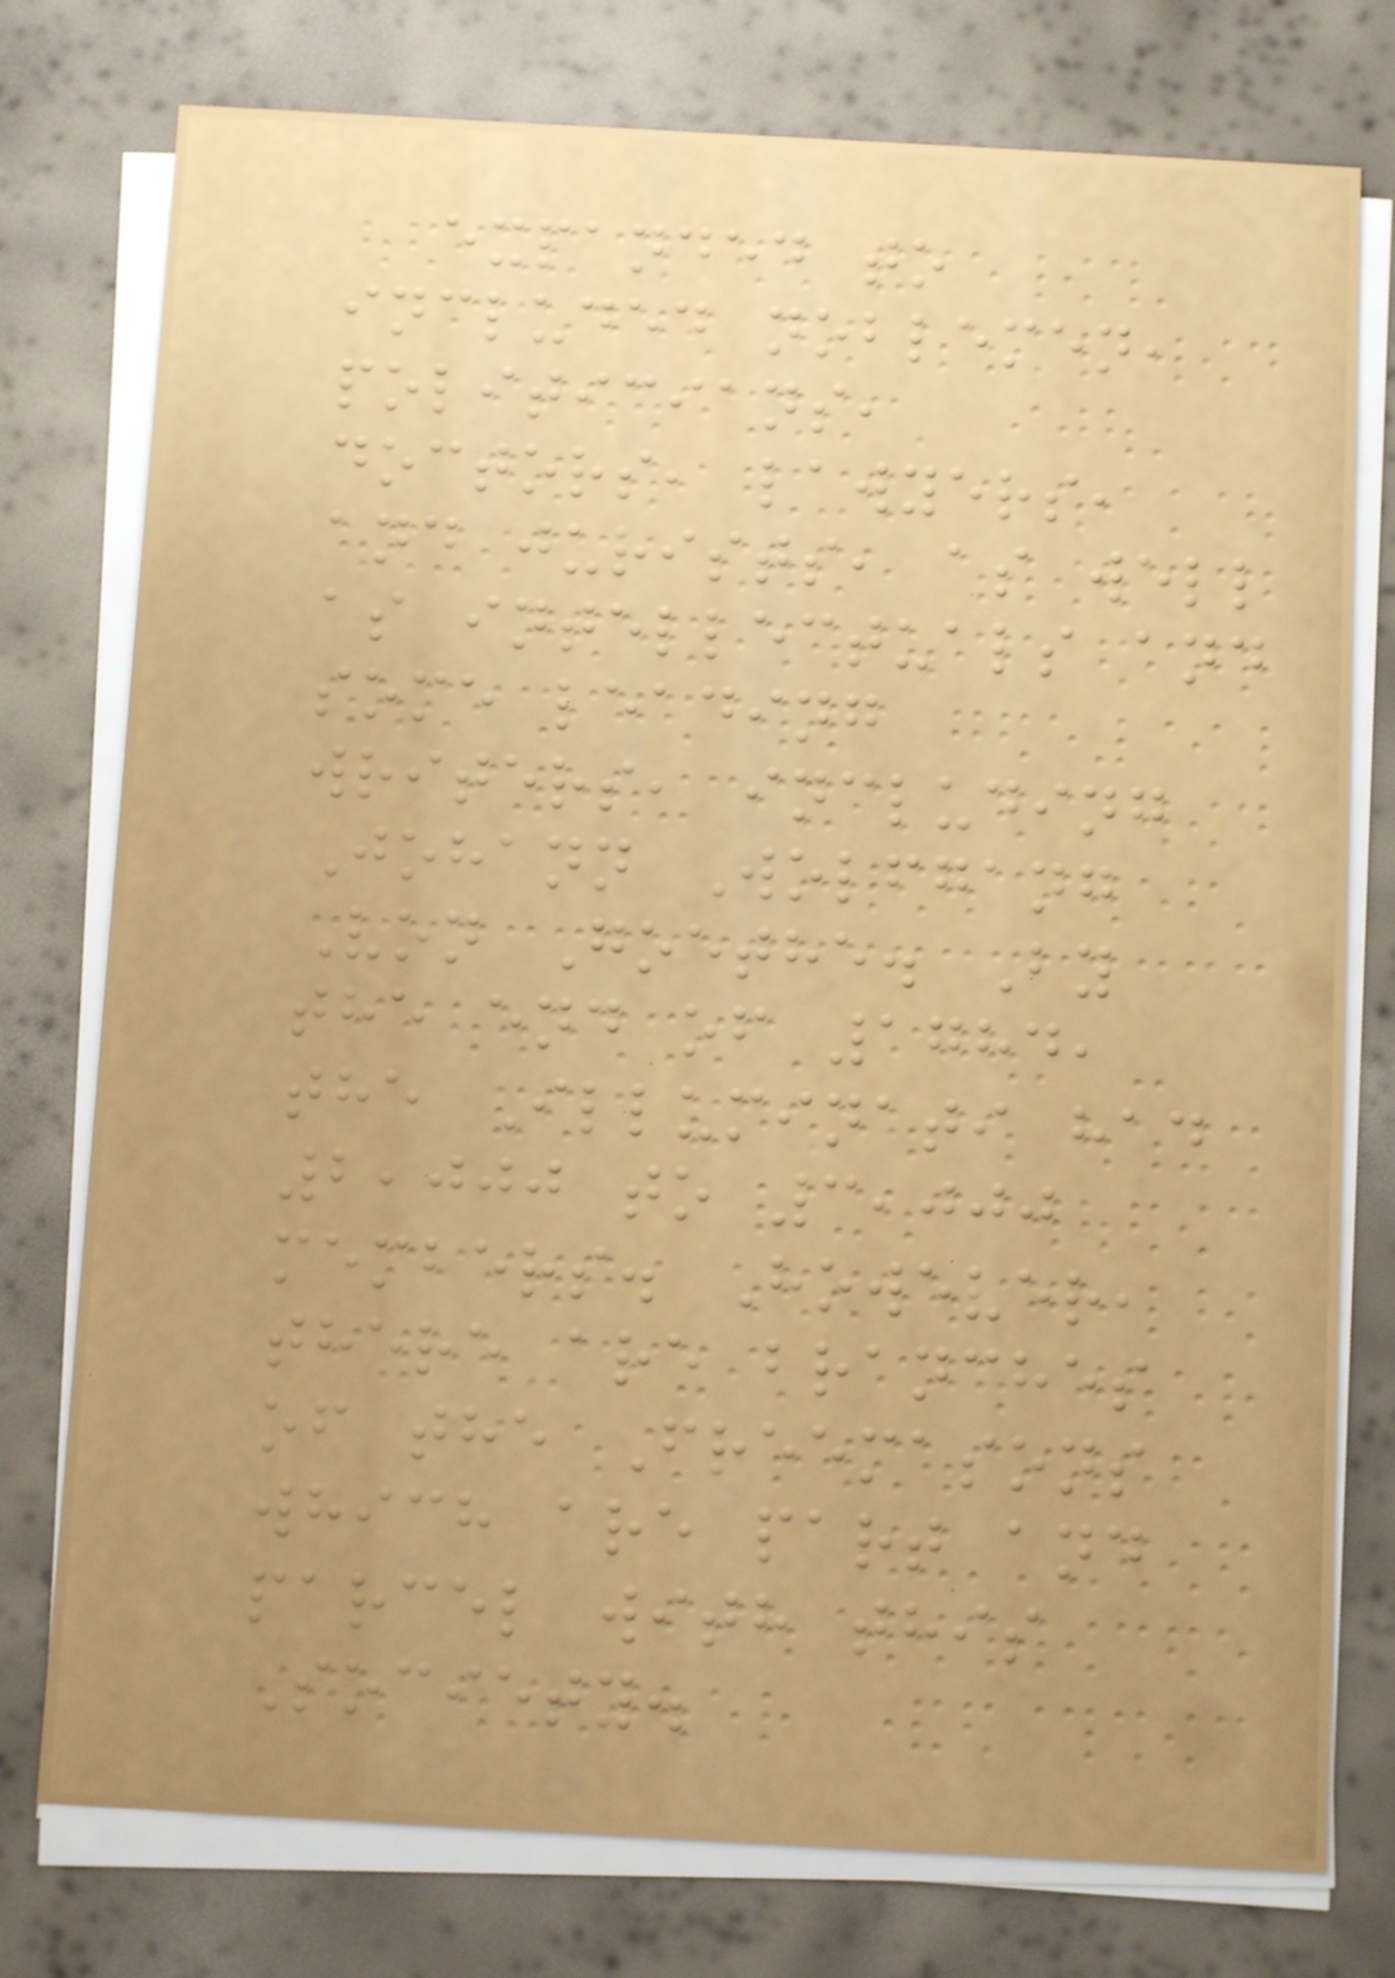expanded to
included noblemen,
politicians,
doctors, lawyers,
and jurists, as well
as intellectuals and
some leading
writers, including
Johann Wolfgang
Von Goethe. By
the end of 1784,
the Illuminati had
2,000 to 3,000
members. However,
there are branches
of the Freemasons
which are part and
parcel with this
Society.
